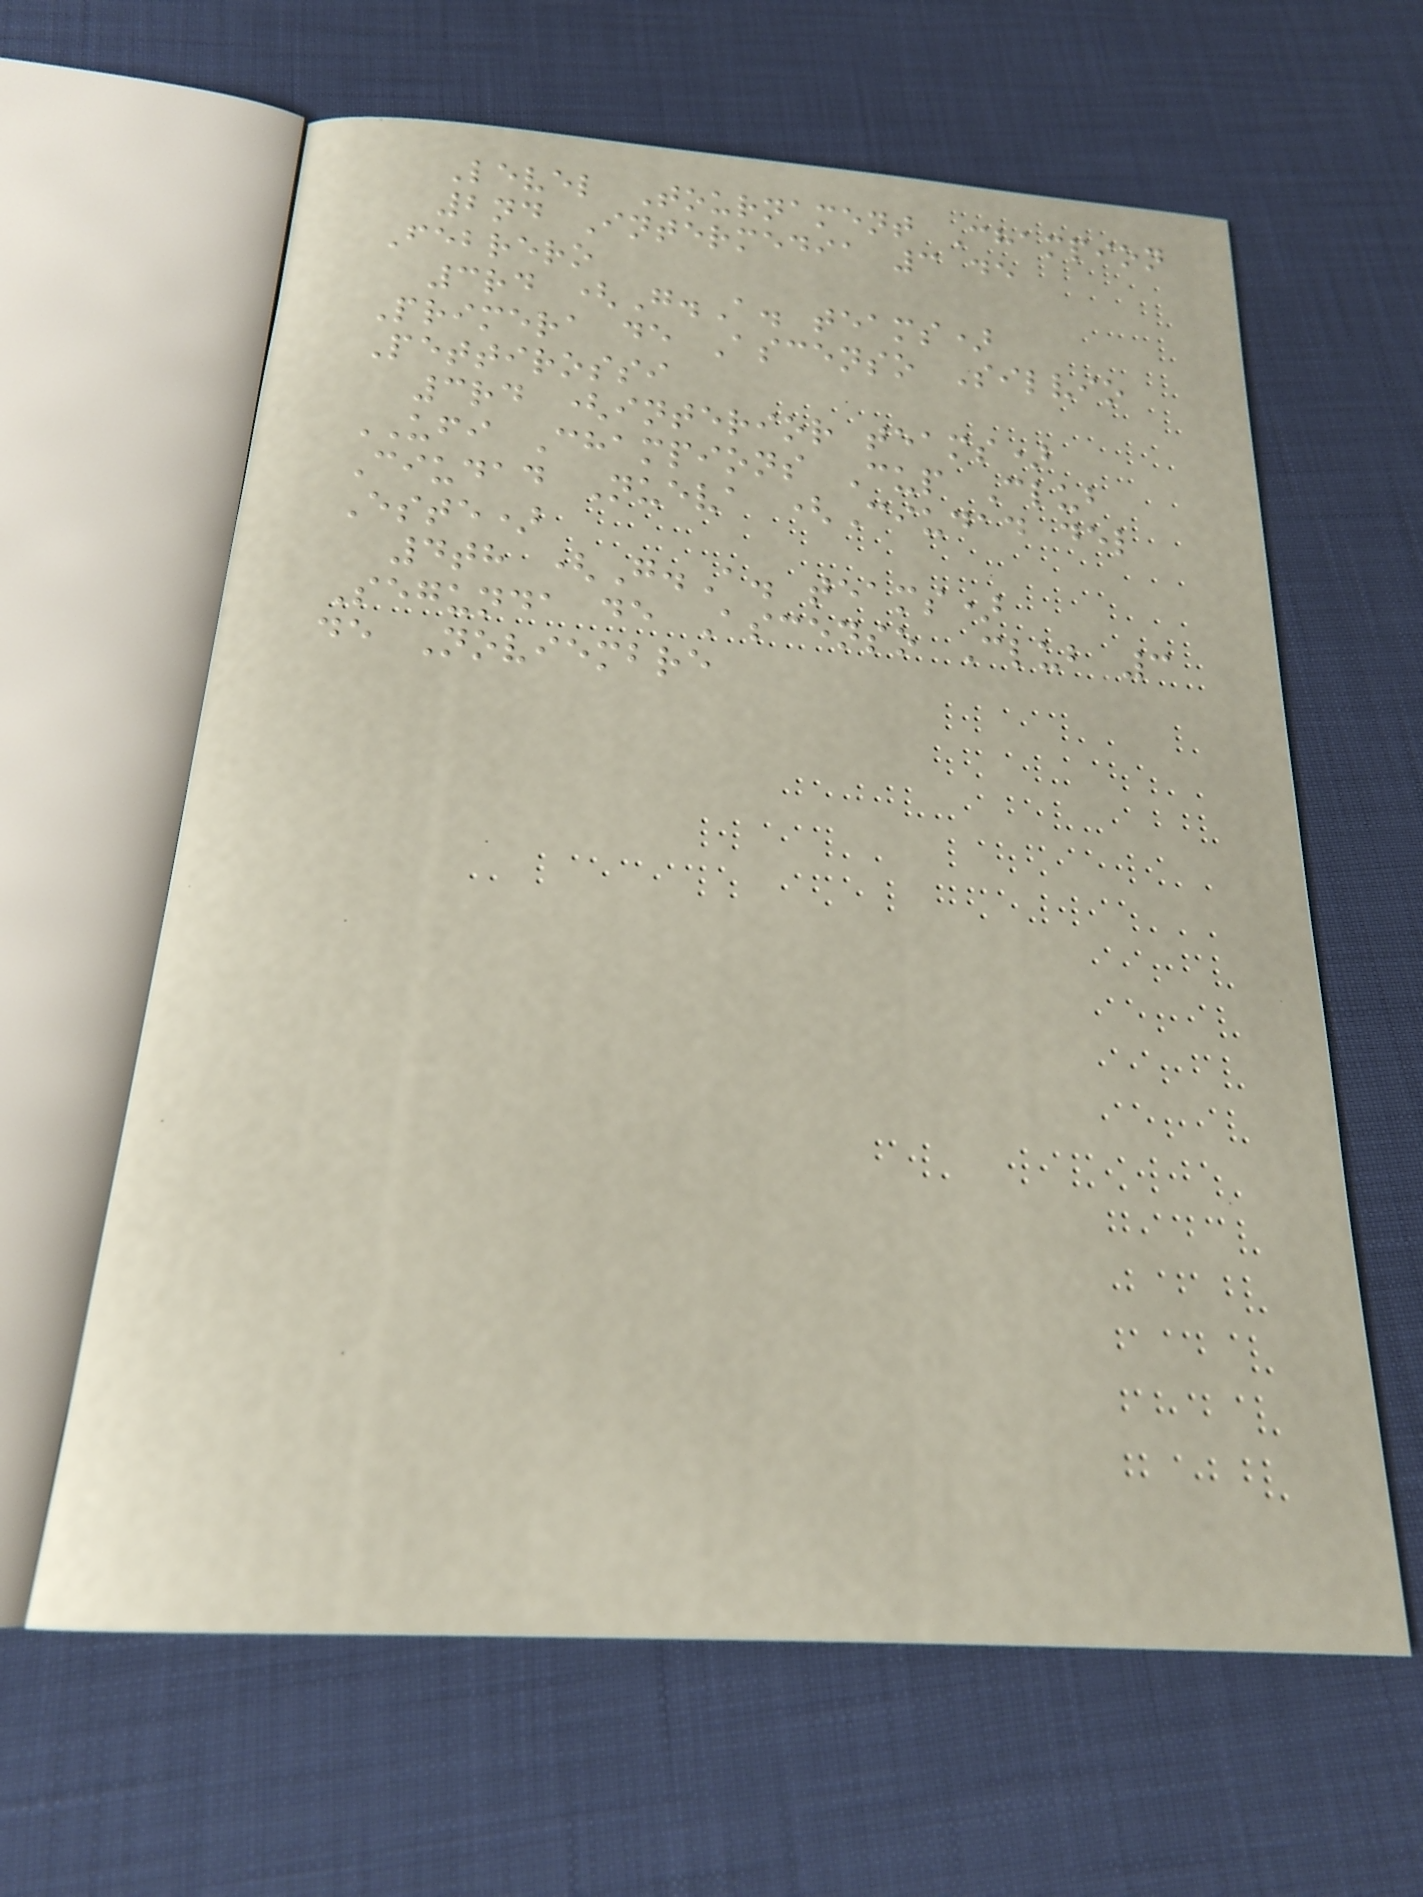Level Tournament Champion
2nd Intermedia 3 de
Febrero
3rd (G.A. teams)
Primera de Ascenso Silvio
Pettirossi
3rd (interior teams)
UFI Champions Cup Club
Ciudad Nueva (Ciudad del
Este)
4th (G.A. teams)
Segunda de Ascenso Club 3
de Noviembre
